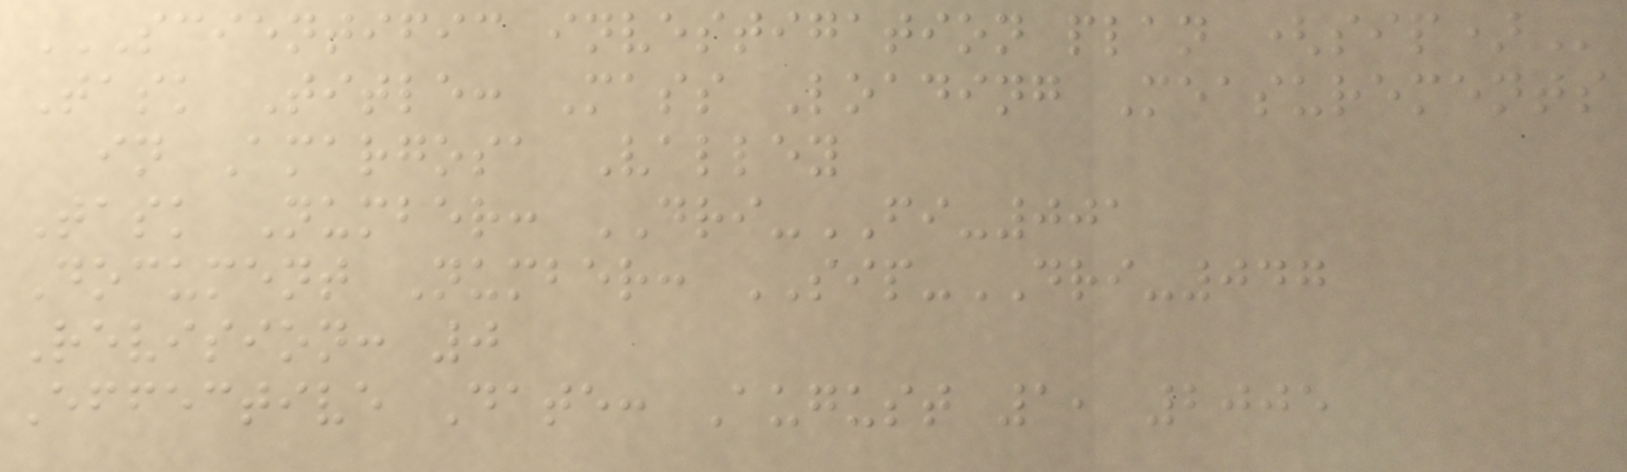SCIENTIFIC INVESTIGATION PLAN (SIP)
Task Title: Mass Loading Measurements
in Amargosa Valley
Task Number: DRI-FI-001
Document Number: SIP-DRI-047
Revision: 0
Effective Date: August 1, 2005
